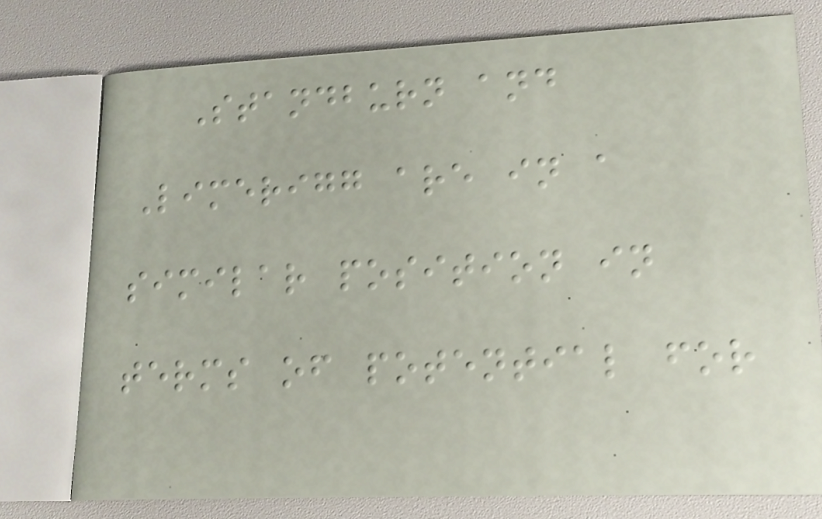Standburn and
Limerigg are in a
similar position in
terms of potential for
